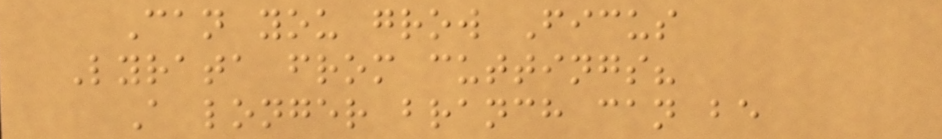Can you grow Ficus
Lyrata from cuttings?
A longer branch can be
